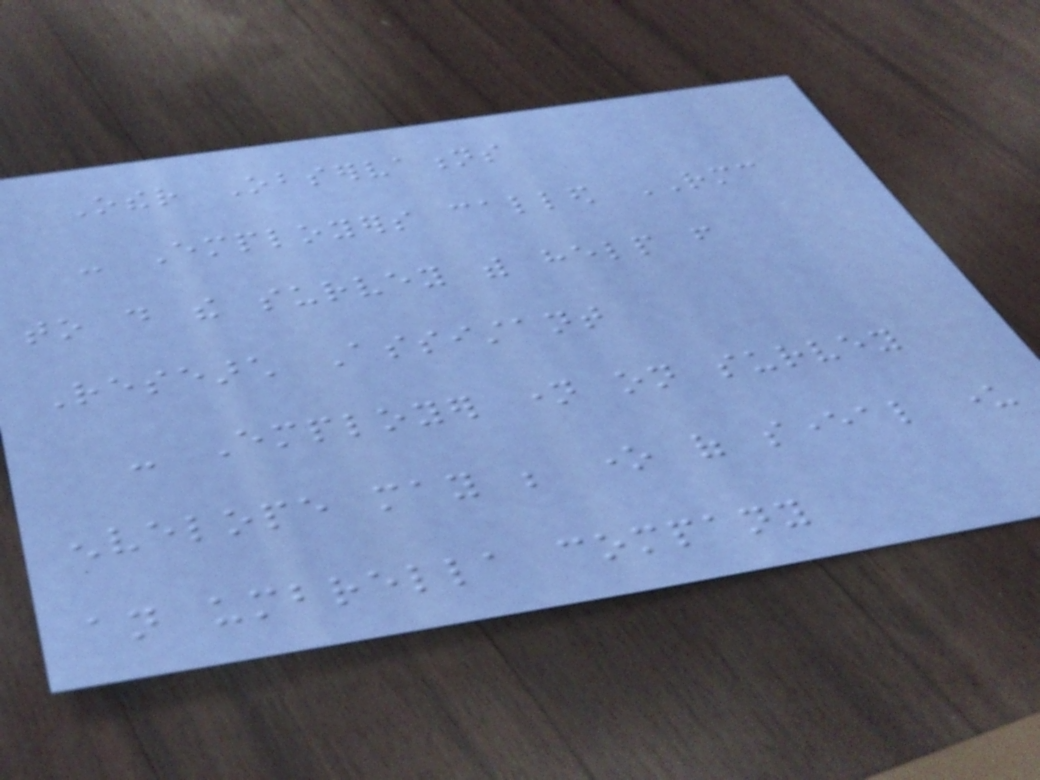Other Observations
- Employers called RMC
to do the survey with help from
Research Assistant
- Employer name on survey
envelope may be one of several under
an umbrella company
